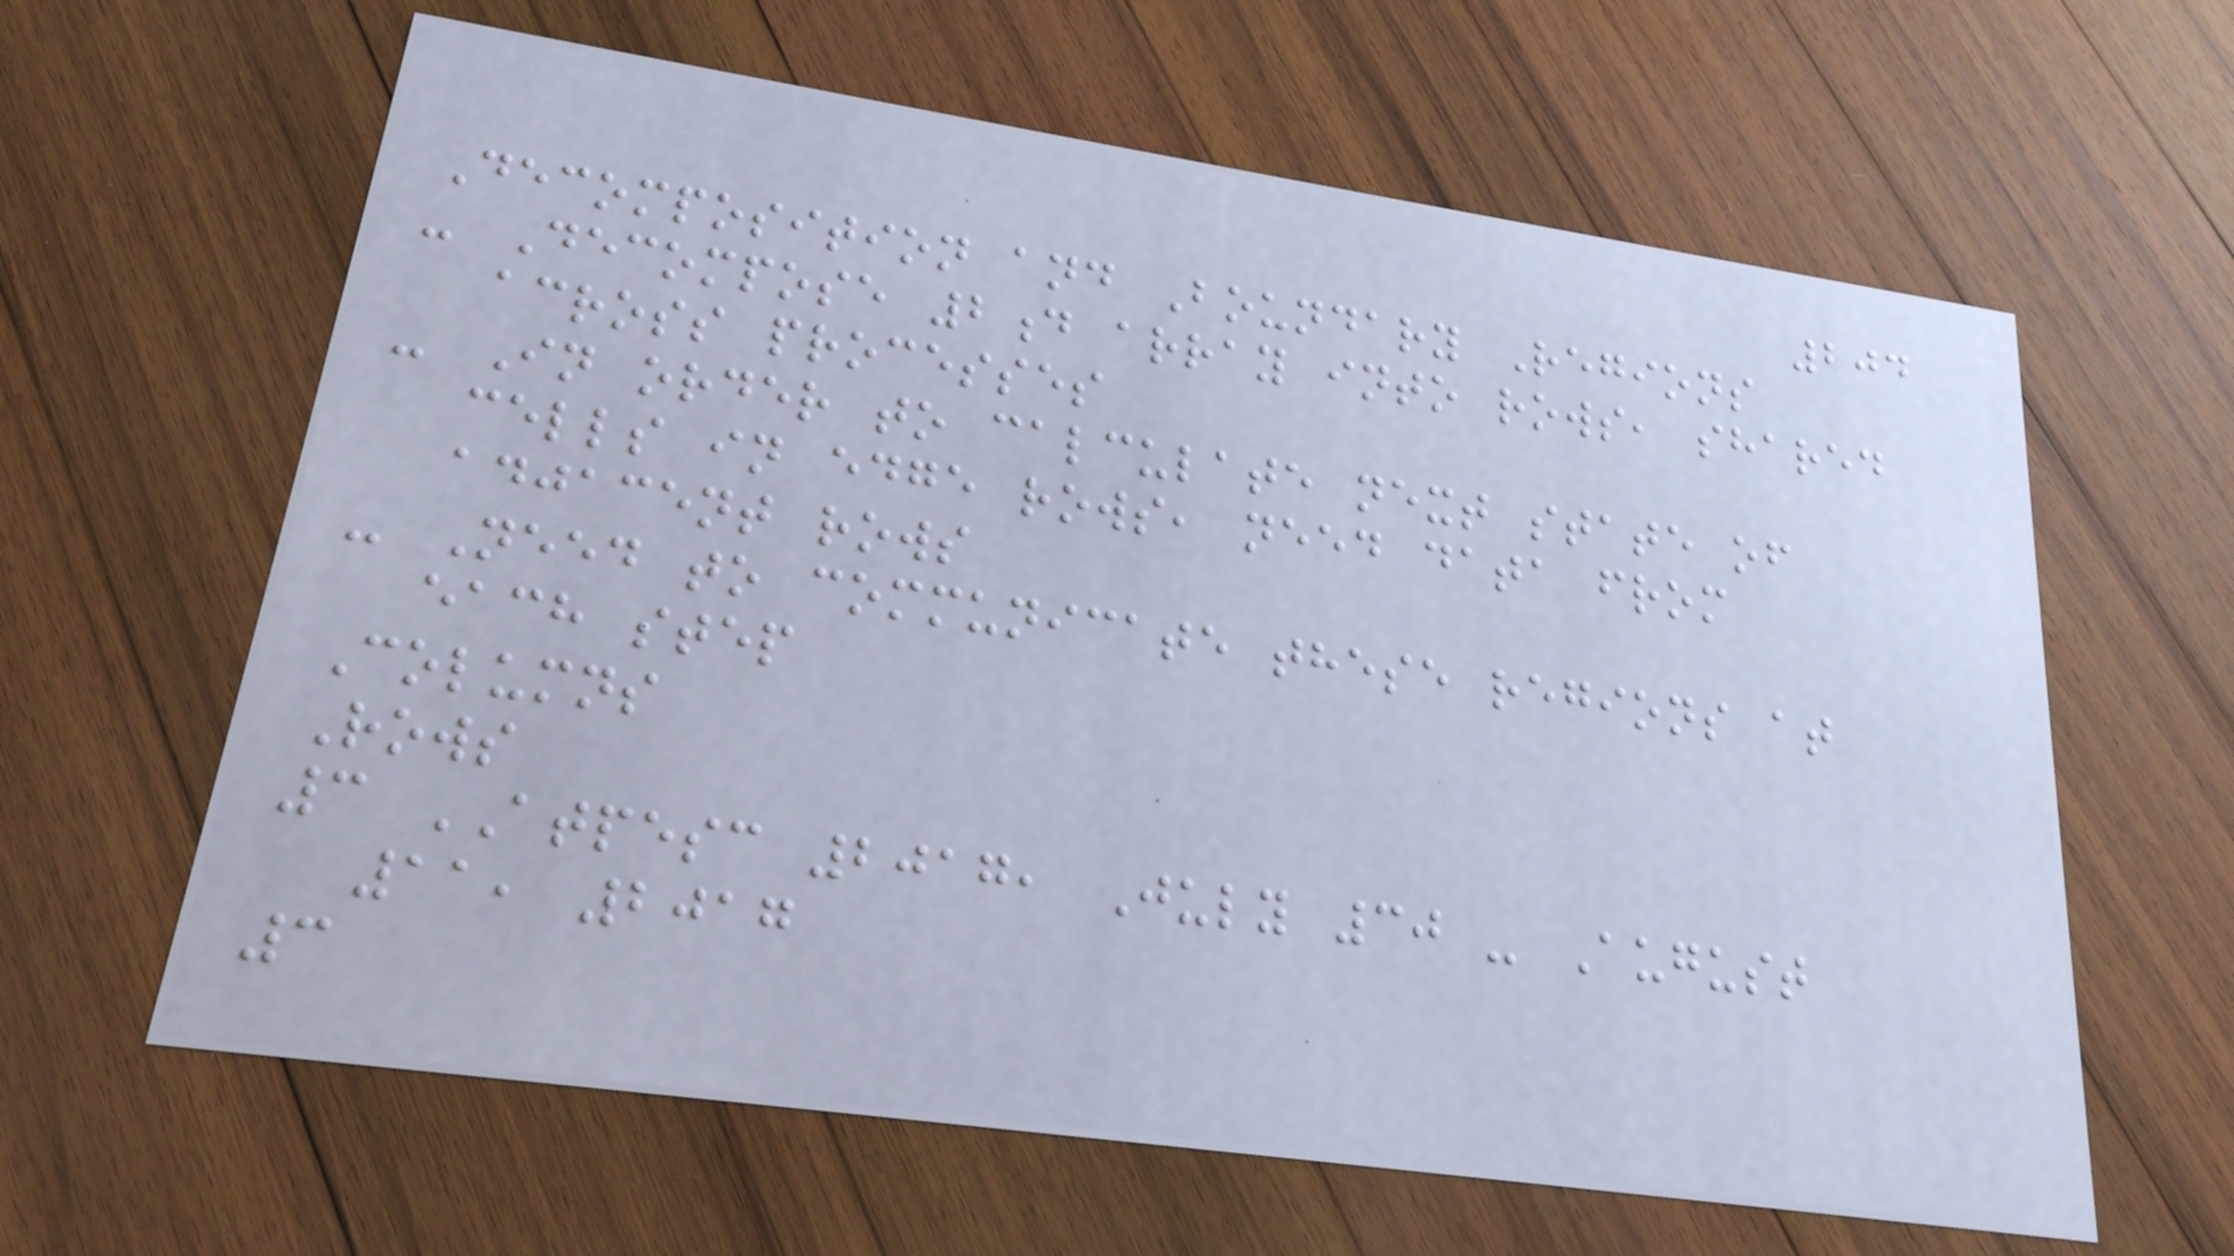204
Decomposition and Boundary Regions
- Decompose 2d array into rows, shared
across processes
- In order to calculate next state of
cells in edge rows, need data from
adjacent rows
- Need to communicate these regions at
each step
Columns
Rows
3 ATPESC 2017, July 30 - August
11, 2017
3
